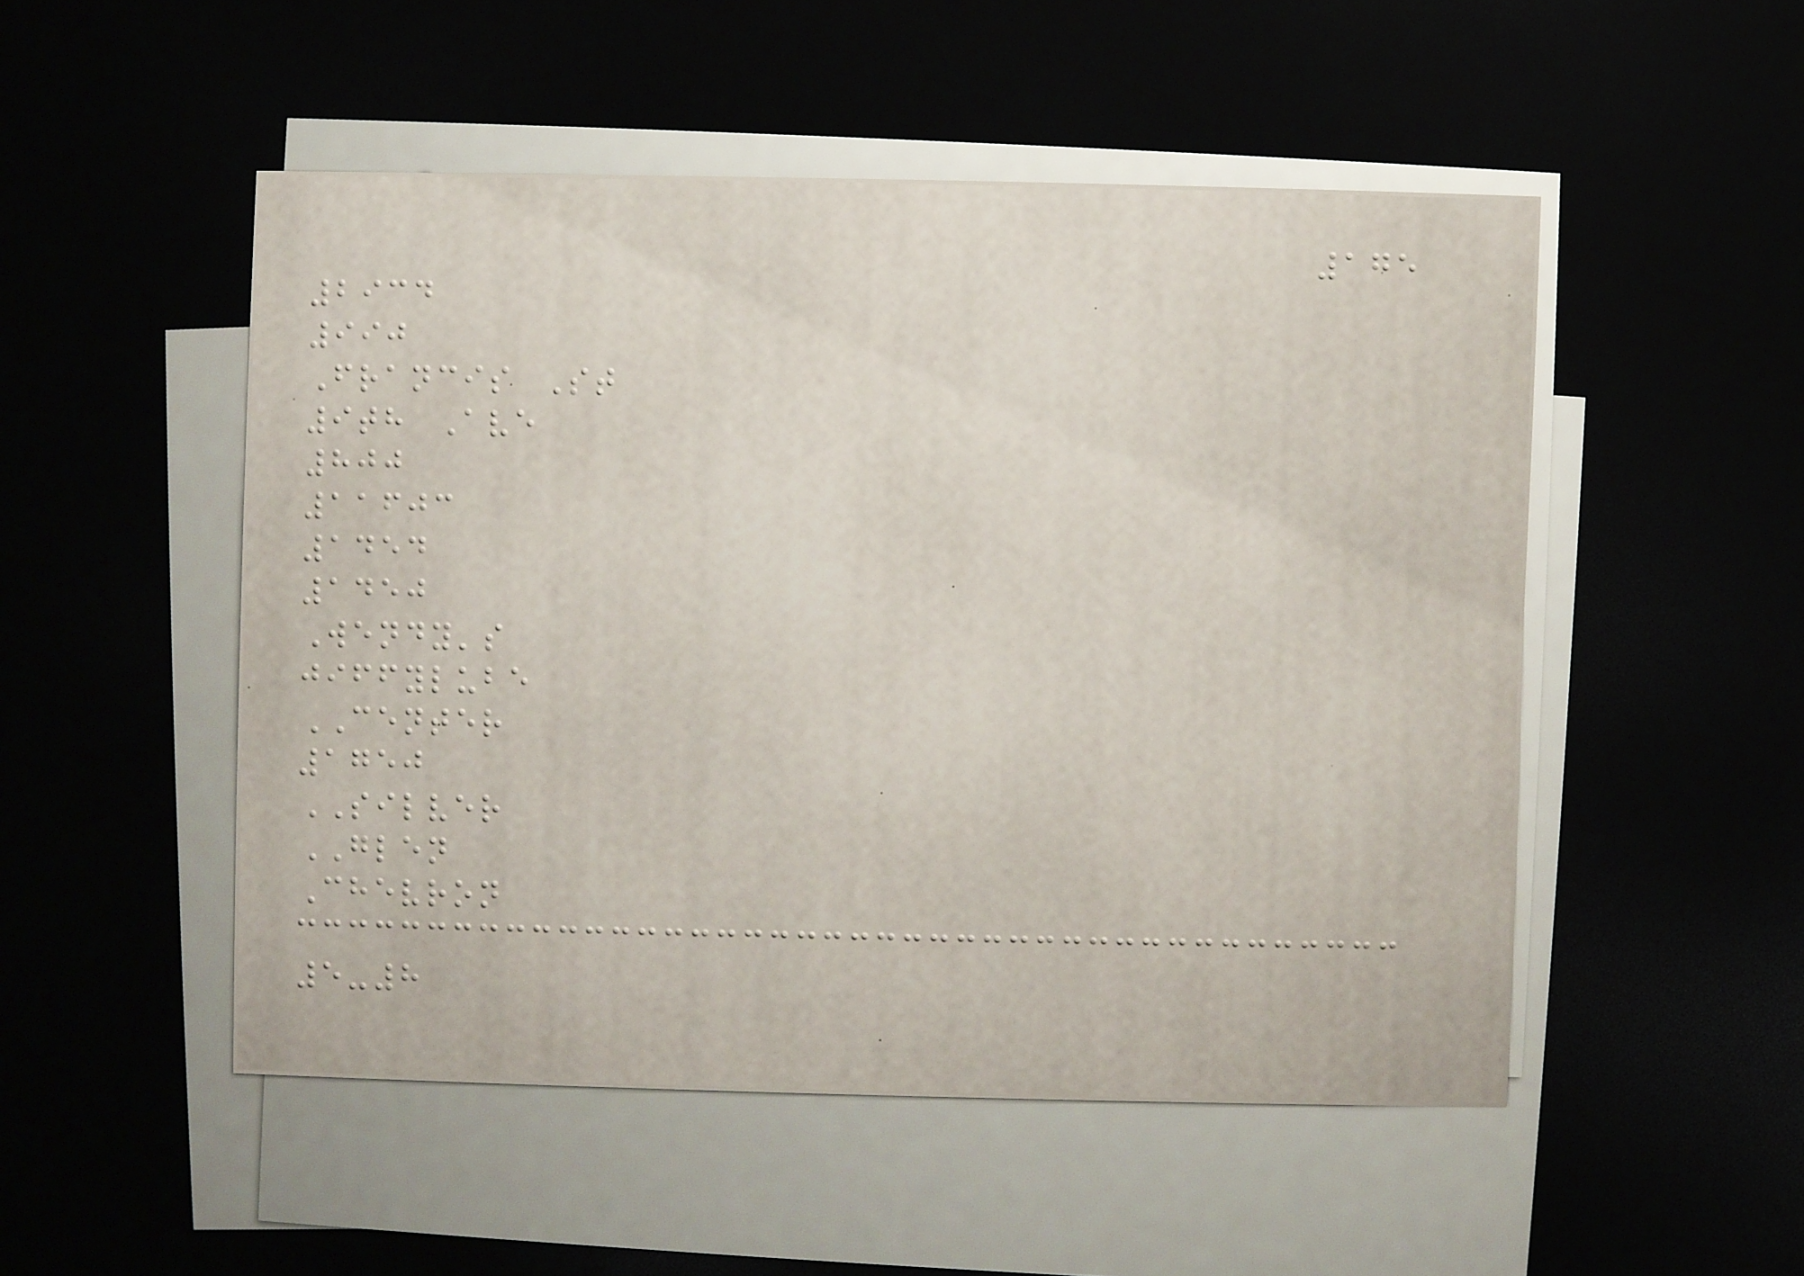175
2934
990
Francis St
9th Ave
800
11603
1454
1450
Wendy's
jiffylube
CENTER
1750
SILVER
GLEN
Chevron
5-8
